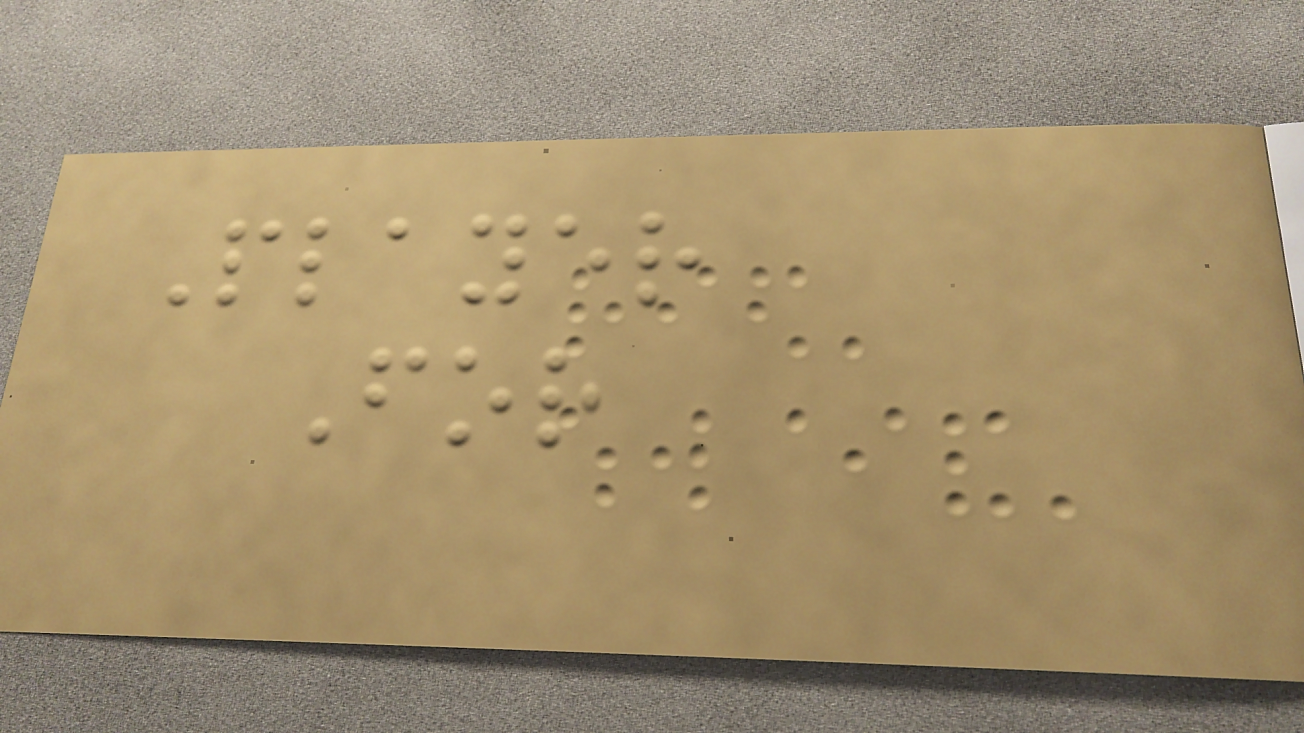Player
For
